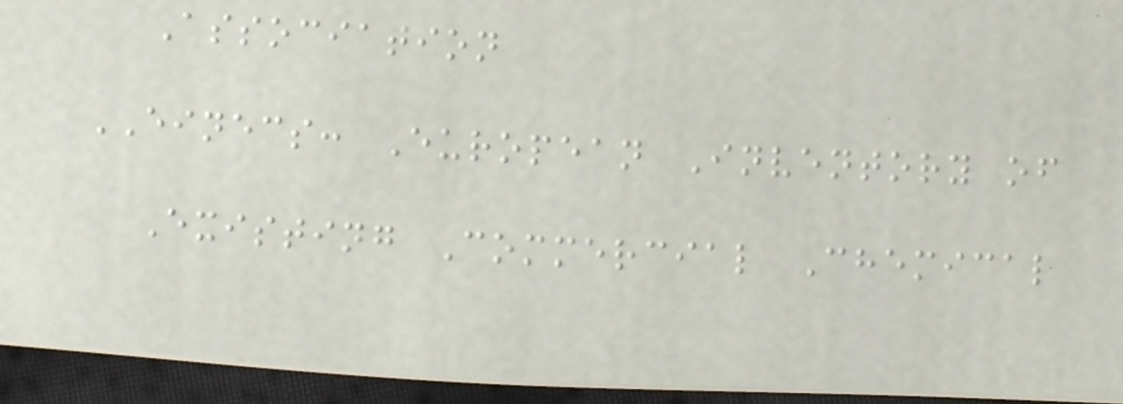Association
EINECS: European Inventory of
Existing Commercial Chemical
